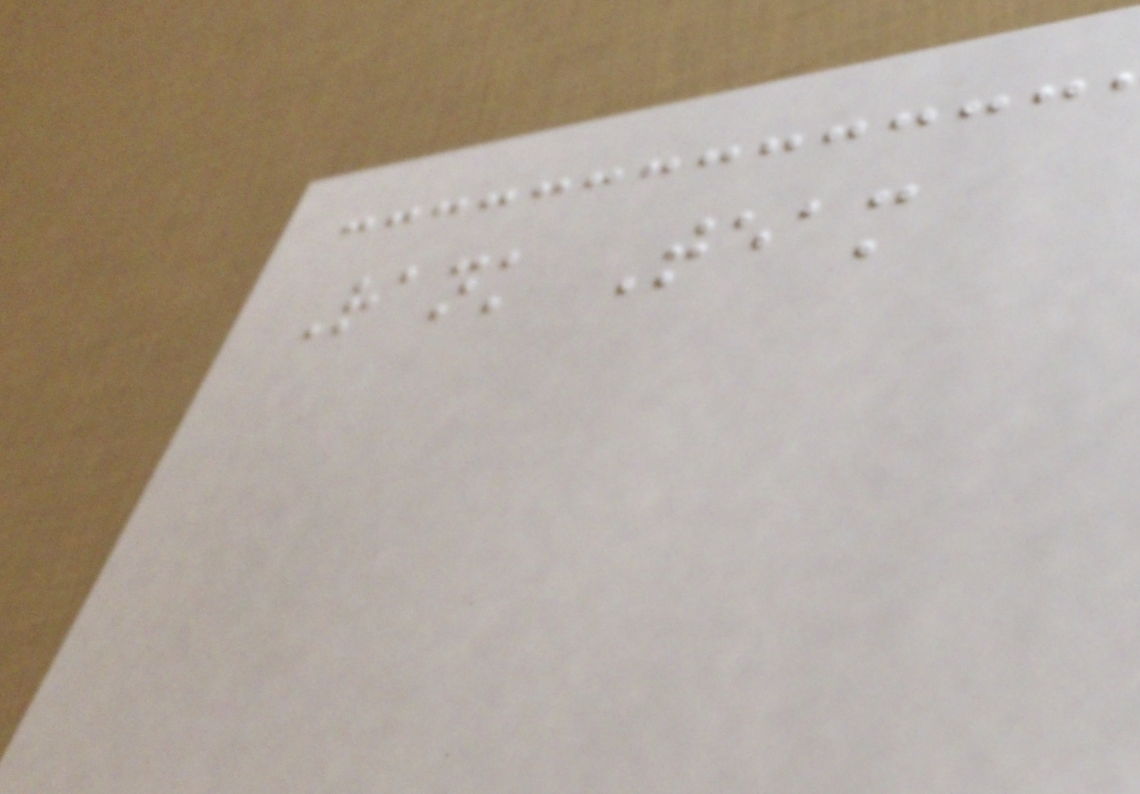Rank Team
